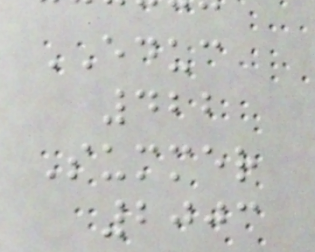EDUC
422
Summer
2003
